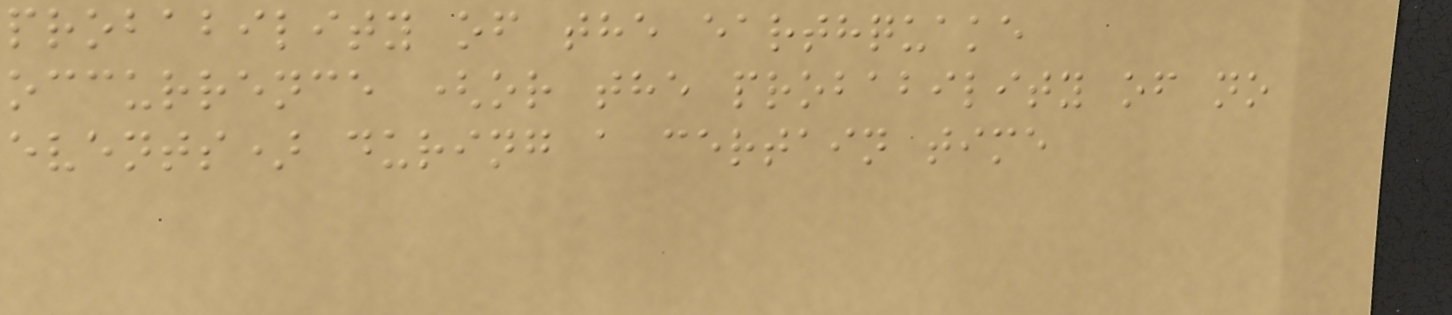probability of the earthquake
occurrence (or the probability of no
events) during a certain time
